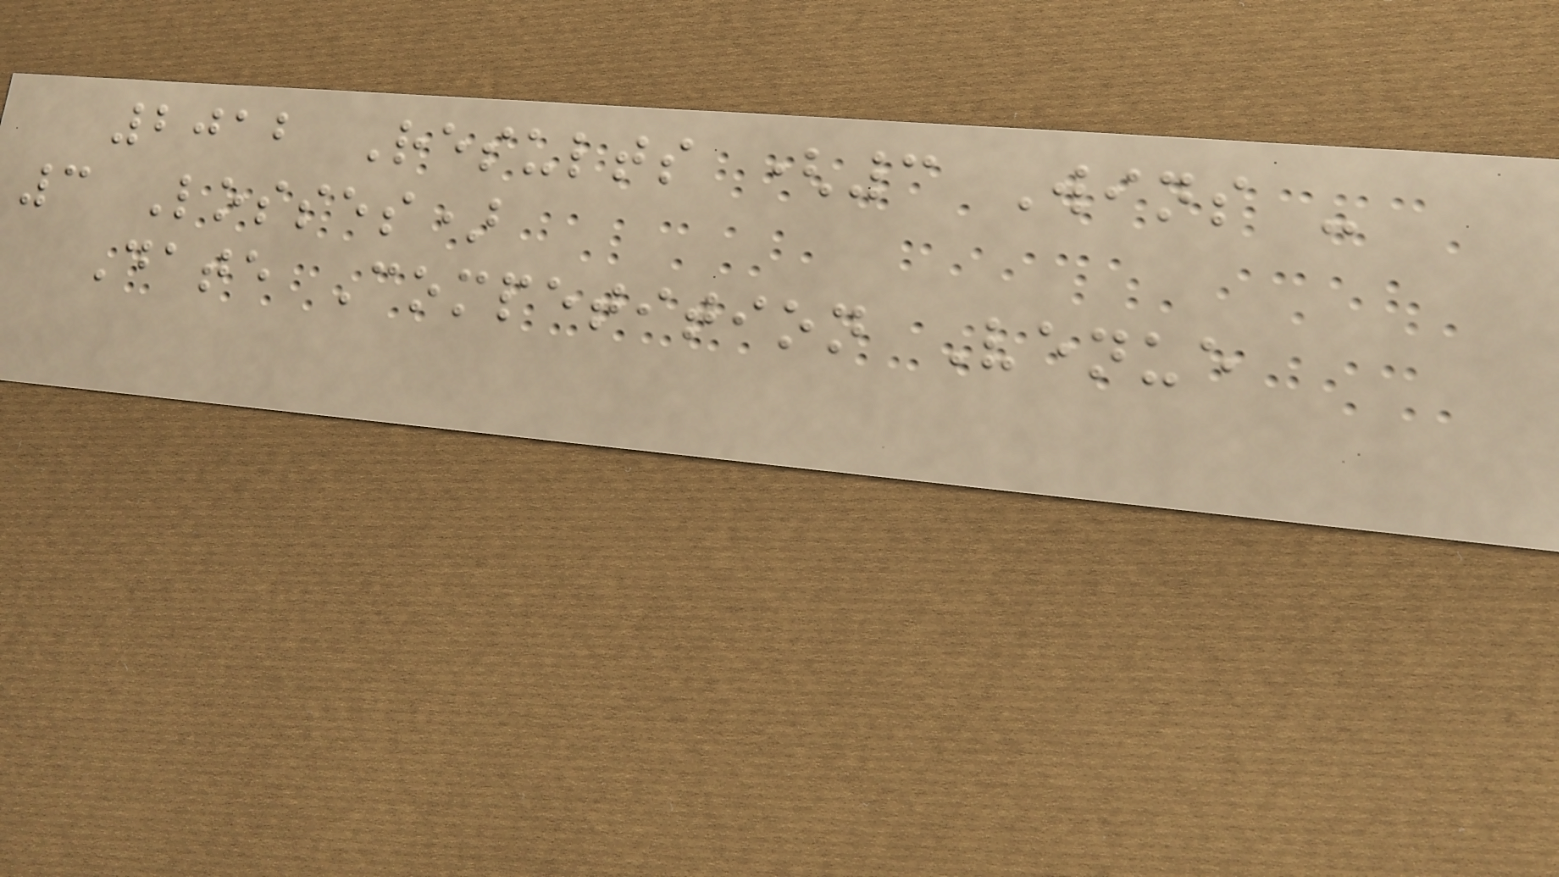2012 Results (3 Wins -
3 Losses)
Date Competition Venue
